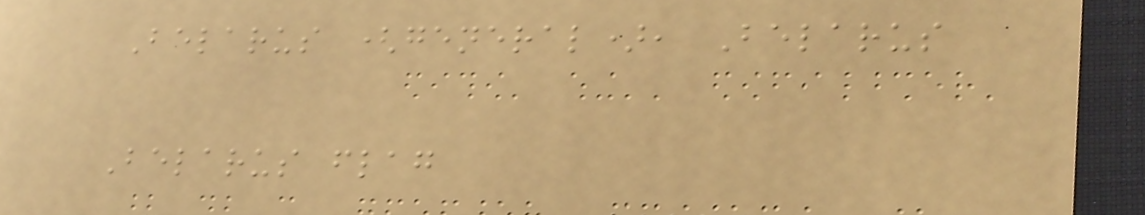Belarus (general), Belarus
Belarus flag
